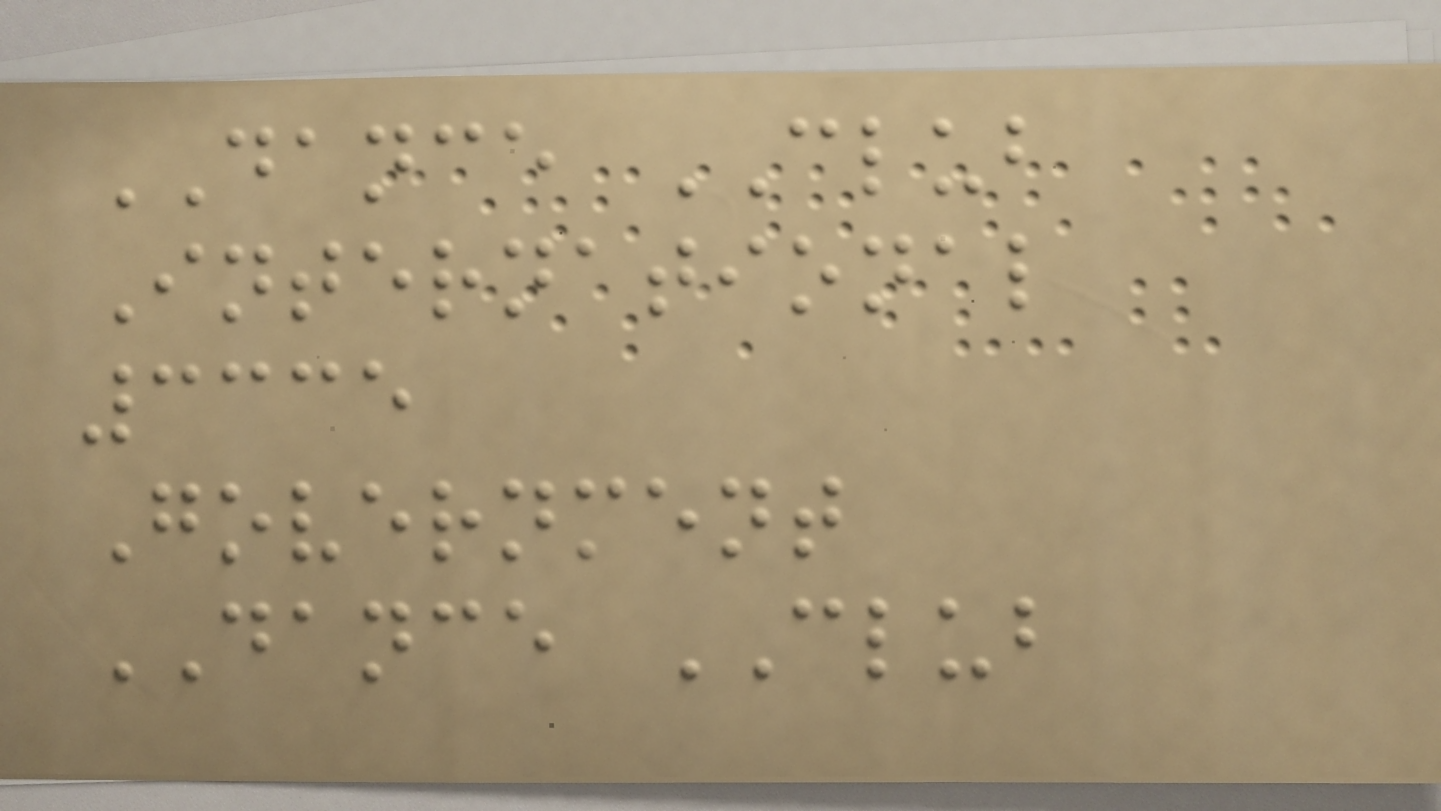DANCE CLUB
International
3335
Government
DANCE CLUB
